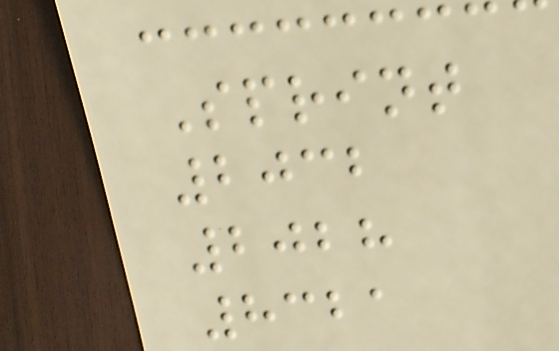Sprint
2032
2028
8321
